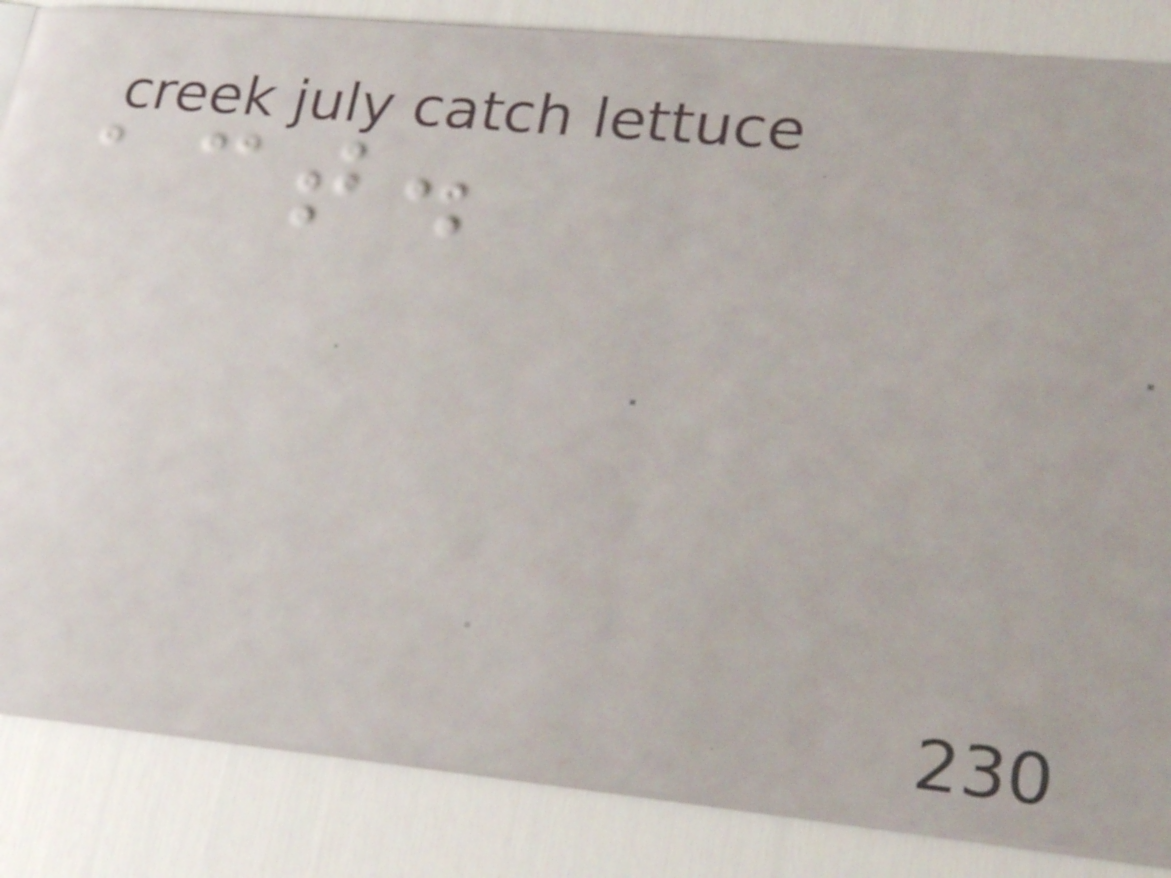act.
